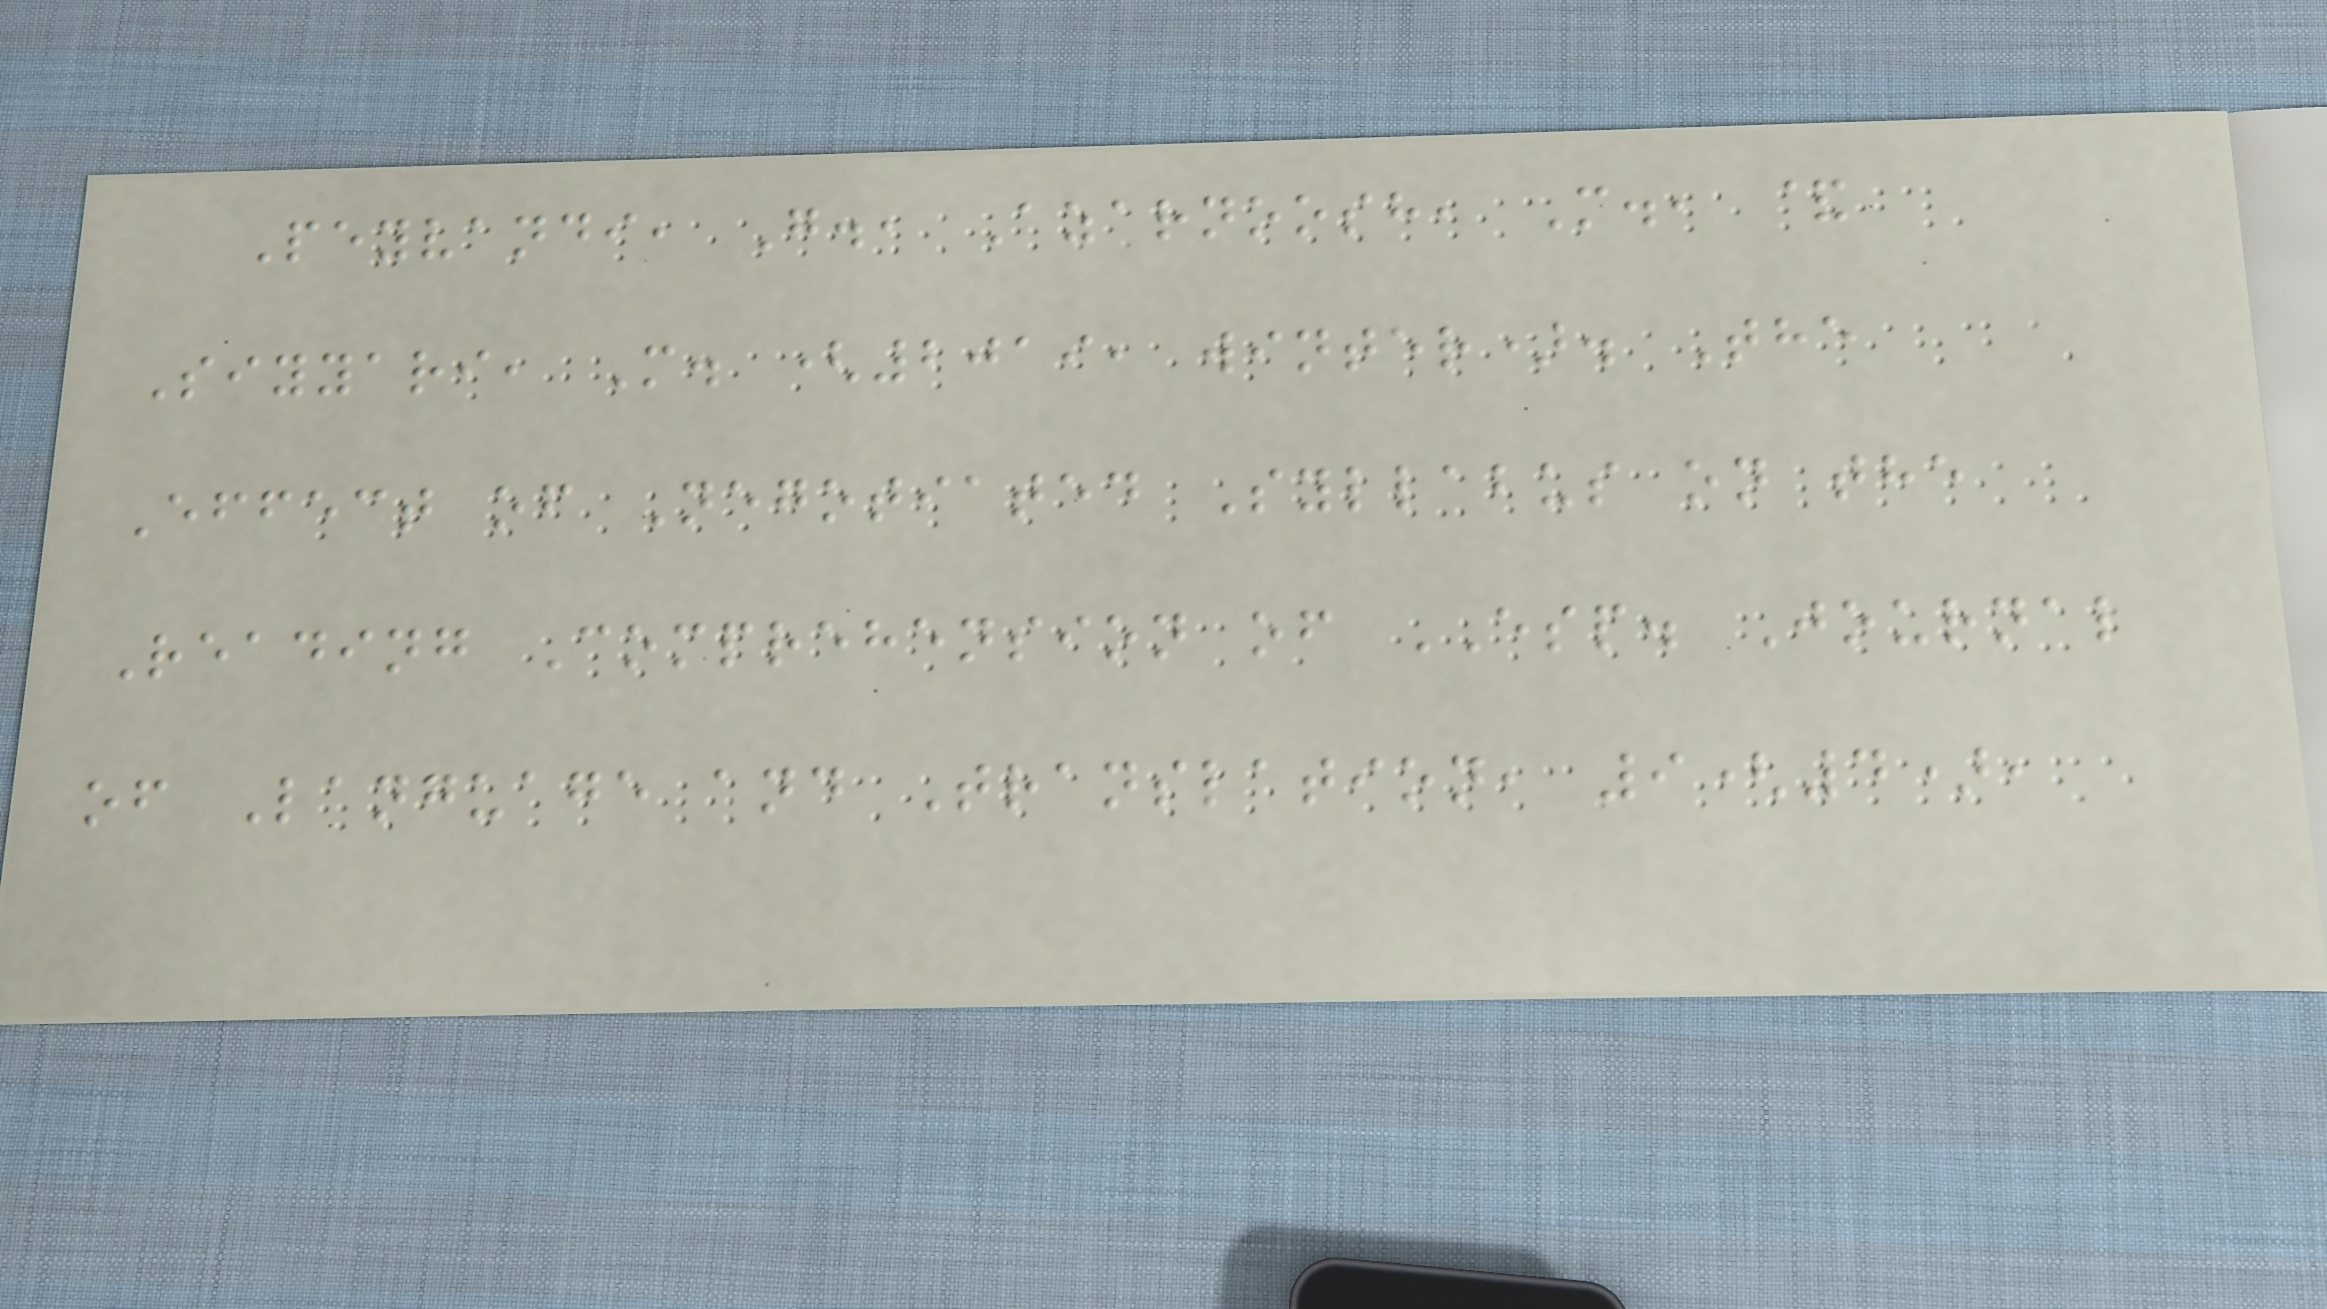Peyvandi, G., Azarnoosh, M., &
Siyyari, M. (2019, winter). The
Effect of Negotiated Syllabus on the
Reading Comprehension of ESP. Journal
of Language and Translation, 9(4),
